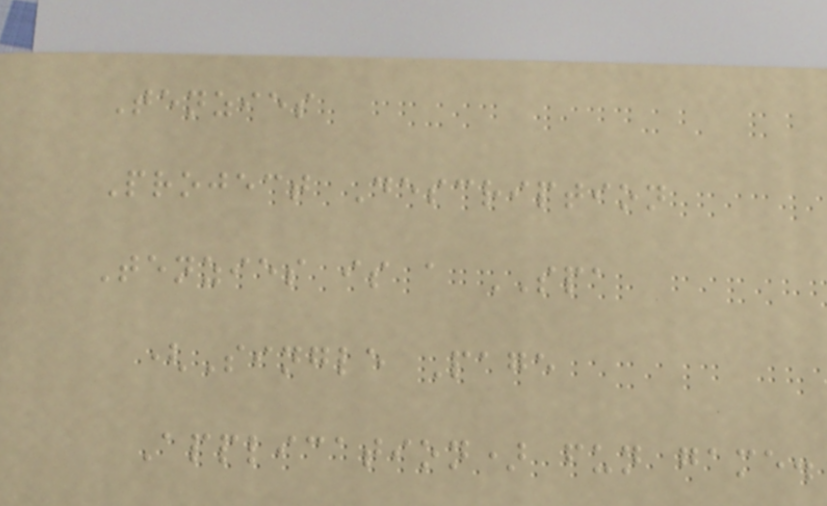Tenzies
Project Description
Tenzies is a SPA
(Single Page
Application) fun game.
